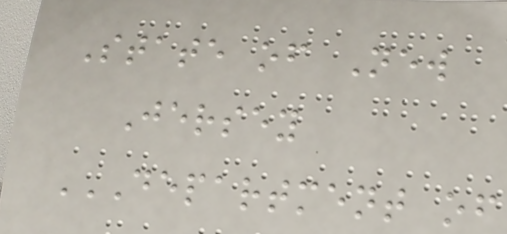State of New
Jersey
DEPARTMENT OF
